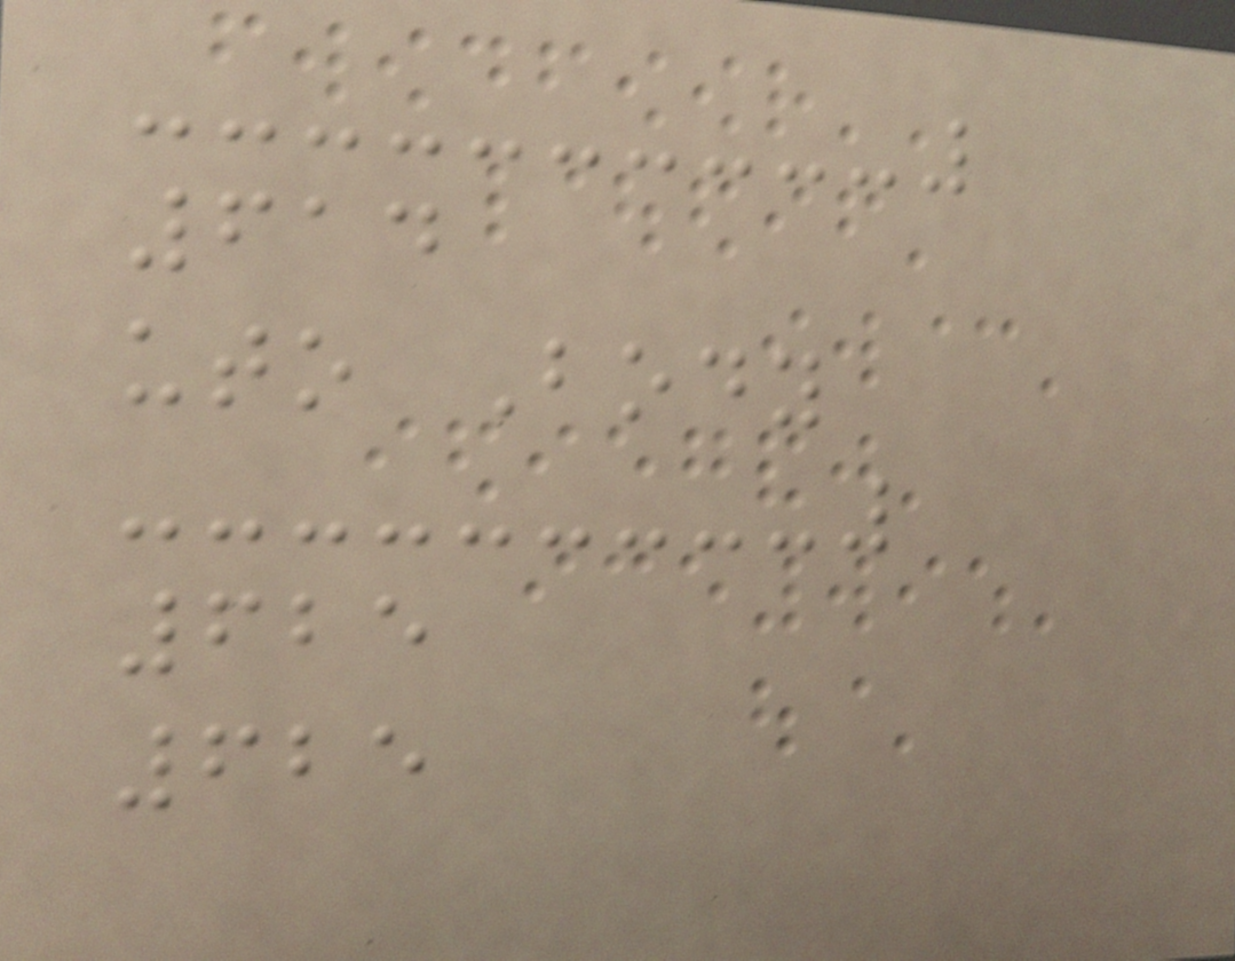614
uto Body
625
625
